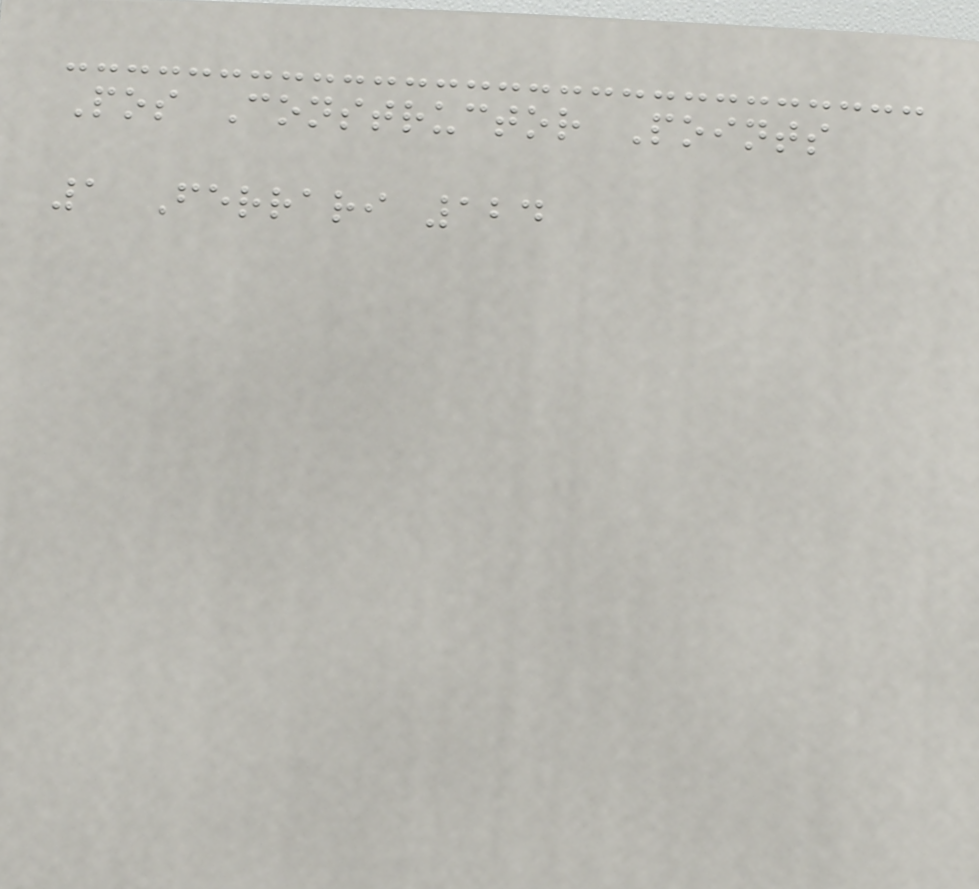Pos Constructor Points
1 Ferrari 124
